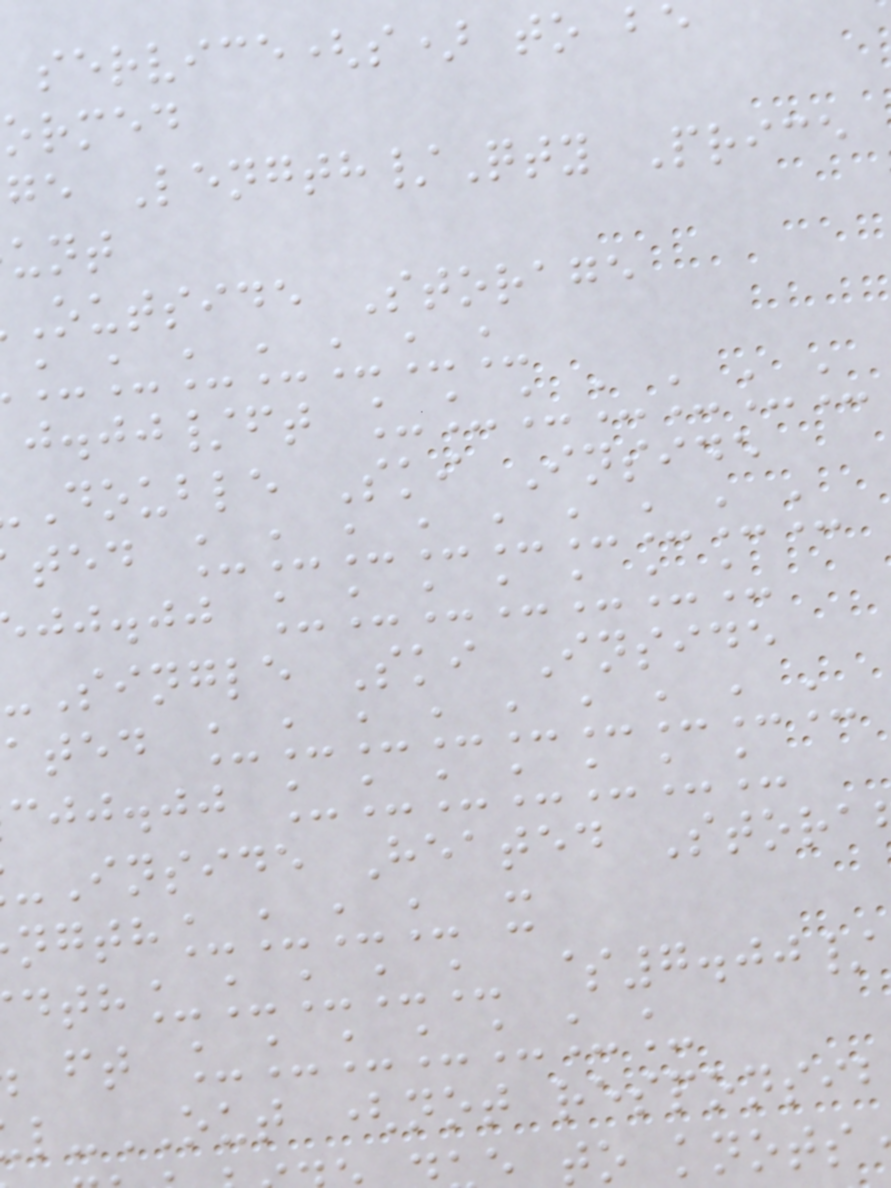service(s) to be
ormed
ge Length/Qty Price
Outside Storage
_______
j.jj/ft _______
Double Ski Inside
ted _________
jj.jj _______
Single Ski Inside
ated _________
cjj.jj _______
Inside Heated Stora
ngth____ x
dth_____ $7.00/
ft _______
-OUT (not responsib
to knots
